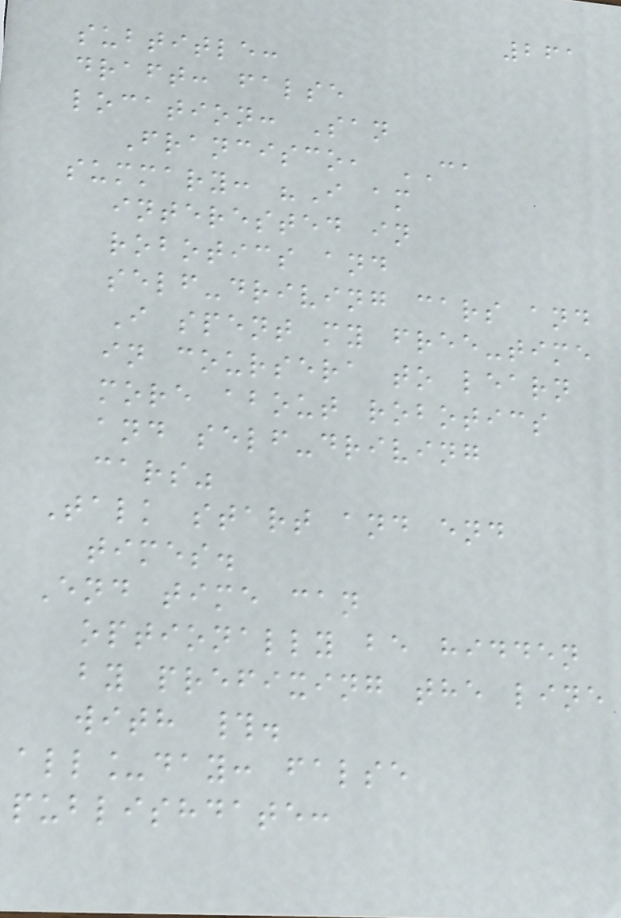261
subtitle:
draft: false
location: San
Francisco, CA
summary: "I am
interested in
robotics and
self-driving cars and
I spent my free-time
in coursera to learn
more about robotics
and self-driving
cars"
Talk start and end
times.
End time can
optionally be hidden
by prefixing the line
with #.
all_day: false
publishdate:
